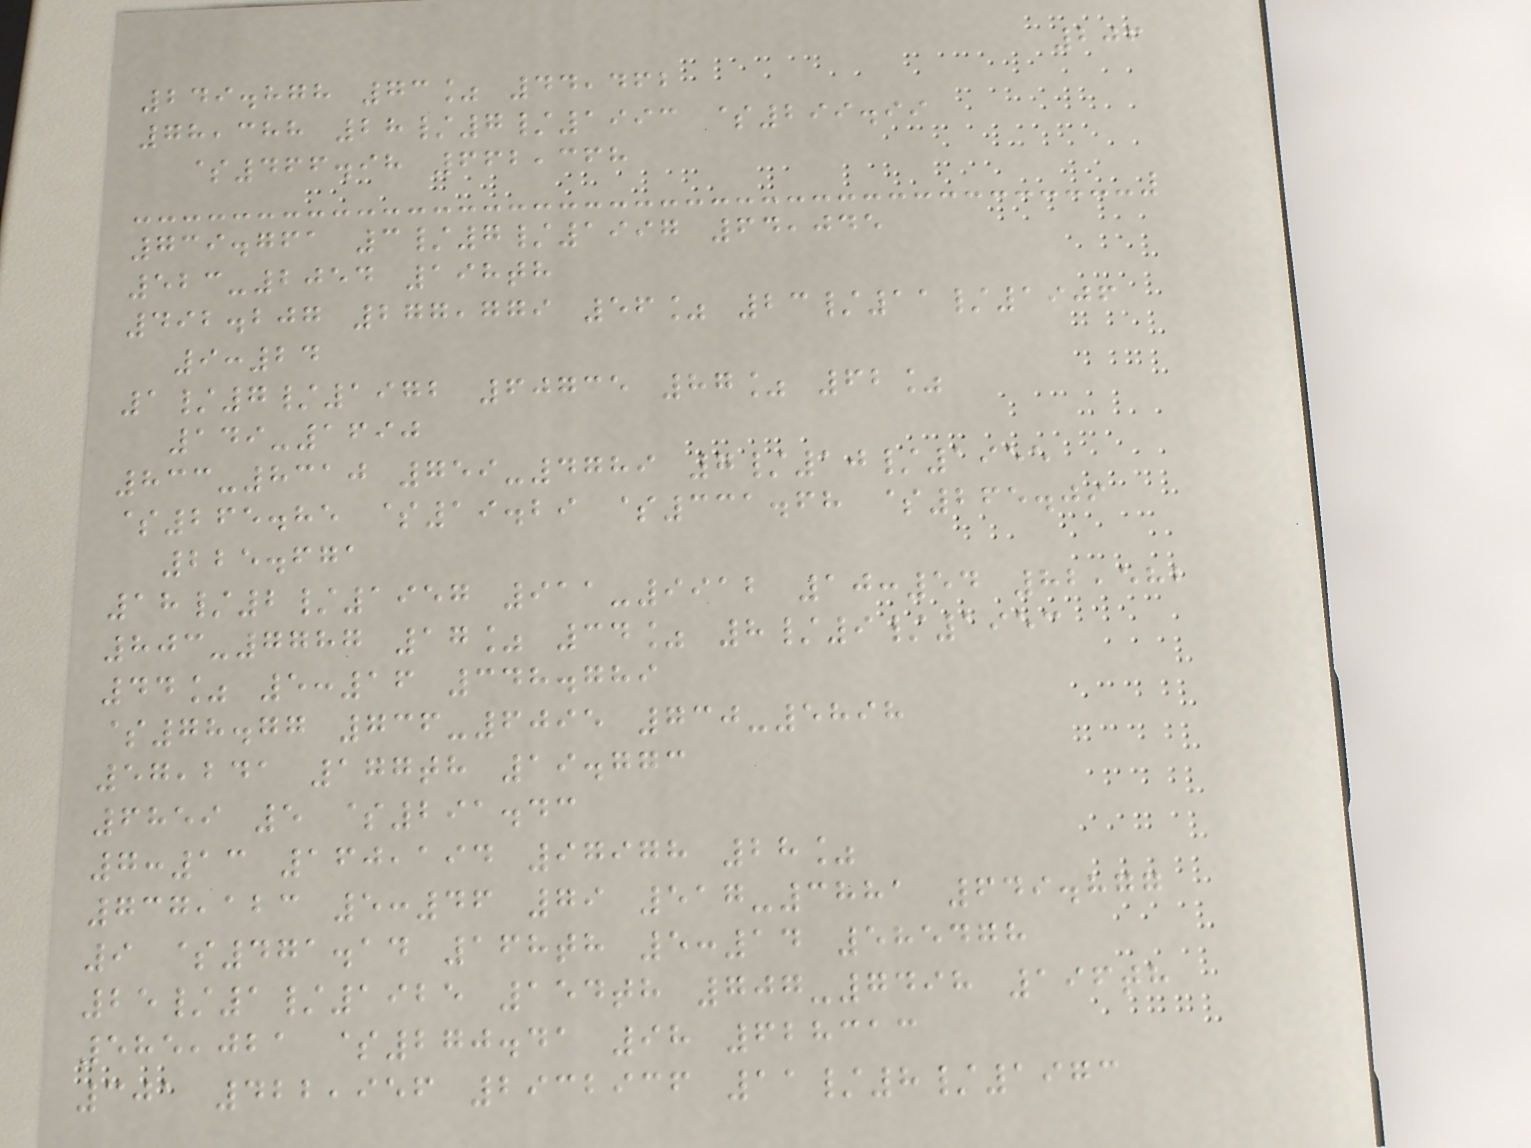206
249.878 73% 44,462
78,388 28/7/1993 $299.99
$466.98 662,368
739.761 3/7/1997 64,045
523-2054 198th
492.207 277,779 56% 23/11/1906
9:24
1/7/1972 60735 87% 62%
149-1690
833-8310 759-4789 7/10/1955
$265.85 $19.29 $331.68 $265.09
225.671
18/2/1957 911-9912 10:54 82,582
803-7787 17% 34% 8/9/1953
44% 5:16 348.789
$78.77 736-6095 730-5898
57,241 177th 19.773
6859 5 $291.43
7:13 160,194 97978 28%
737,123 5:46 79 517-3881 649.877
9 $471.14 168th 5:14 585478
25/1/1925 154th 707-7498 196th
585,021 $270.41 98 628313
301 422,956 2932936 11/8/1973
